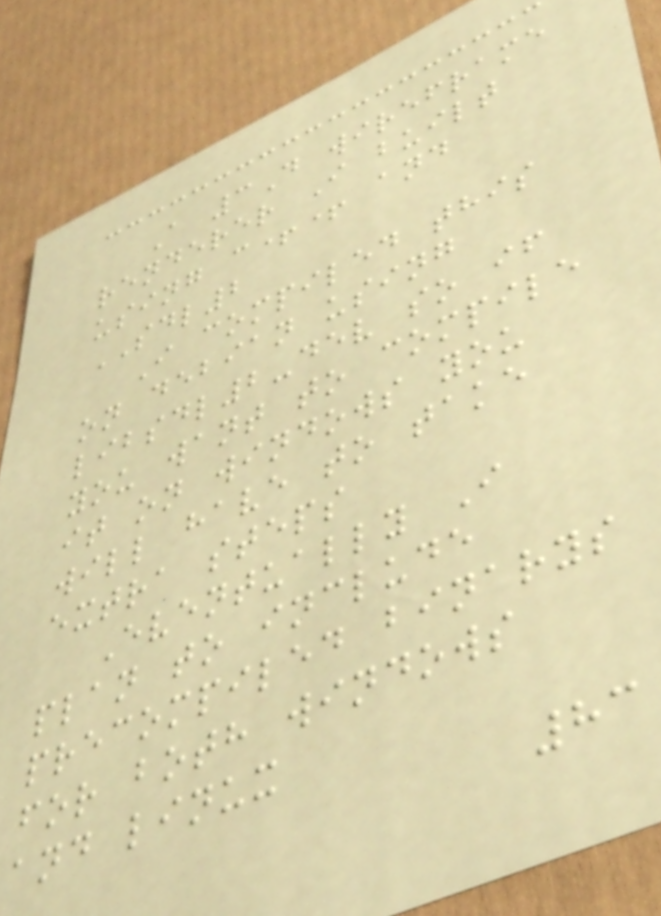A 3D wireframe
renderer I built
using c++ and
SDL2
I compiled this
on debian using
libsdl2-dev so if
you want to compile
it on windows you
will have to take
extra steps
Eventually I
plan to include
precompiled binarys
for both windows
and linux
83
